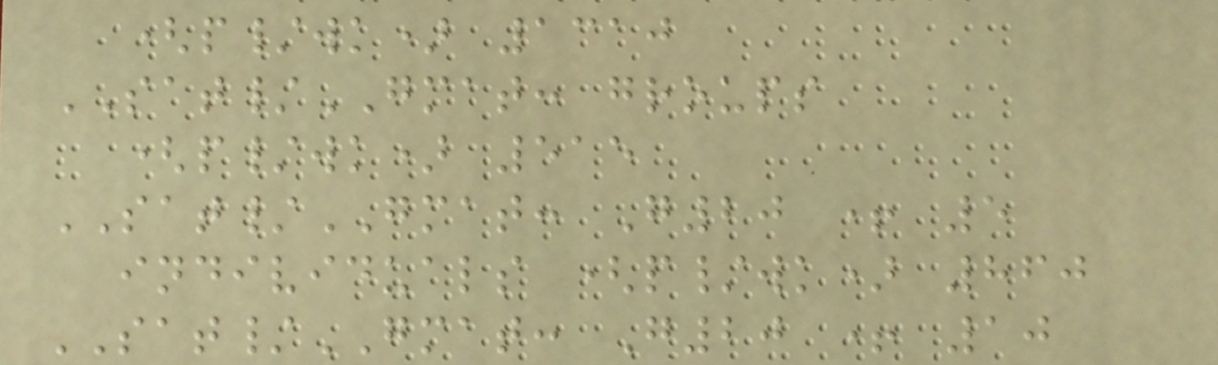(p/wk) 1310
SAT/GMAT: groups
(p/wk) 515
SAT/GMAT: G20 + 5
individuals (p/wk) 860
SAT/GMAT: G20 + 10
